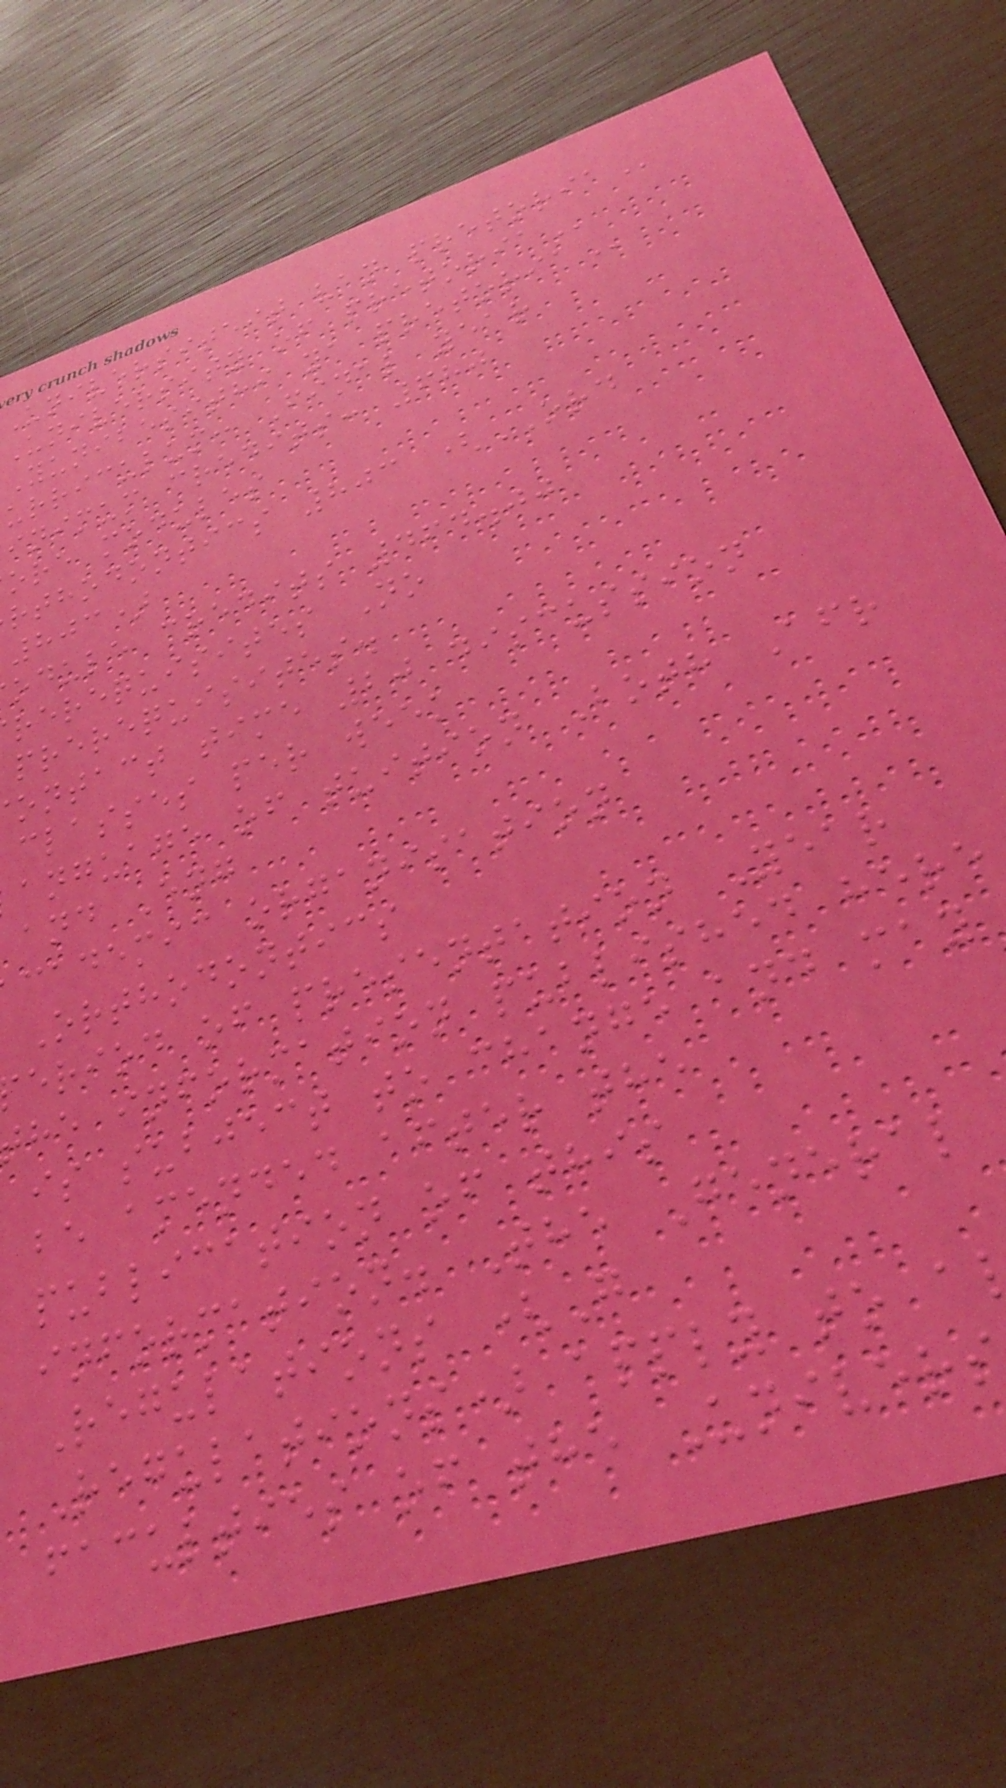universiteit van
university of
yunibesithi ya
urriculum: Final year
inimum credits: 680
ore modules
rthodontics 803 (ORD
803)
odule credits 464.00
rerequisites No
prerequisites.
ontact time 20 discussion
classes per week
anguage of tuition Both Afr
and Eng
cademic organisation
Orthodontics
eriod of presentation Year
he information published here
is subject to change and may
be amended after the
publication of this
information. The General
Regulations (G
Regulations) apply to a
faculties of the Univers
